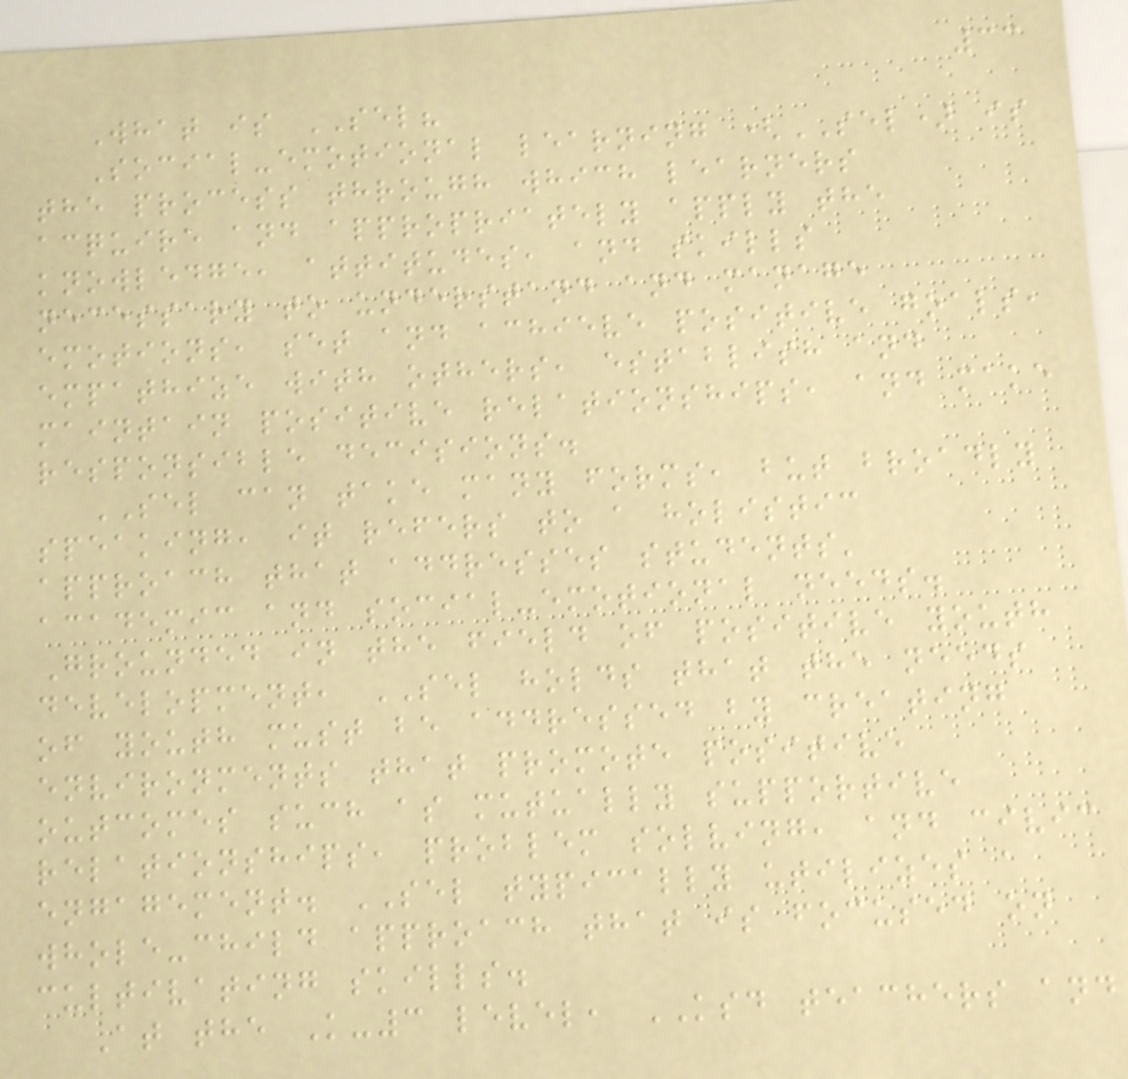33
What is SEL?
Social-emotional learning (SEL) is
the process through which learners
acquire and appropriately apply the
knowledge, attitudes, and skills
necessary to understand and manage
emotions, set and achieve positive goals,
empathize with others, establish and
maintain positive relationships, and make
responsible decisions.
SEL can take many forms, but broadly
speaking, it refers to a holistic
approach that addresses students'
academic and social-emotional needs.
Grounded in the field of positive youth
development, SEL holds that the needs
of youth must be addressed by creating
environments that promote positive
outcomes such as mutually supportive
relationships, problem solving, and civic
engagement. SEL typically utilizes a
whole-child approach that is focused on
cultivating skills.
At the K-3 level, KSD teachers and
